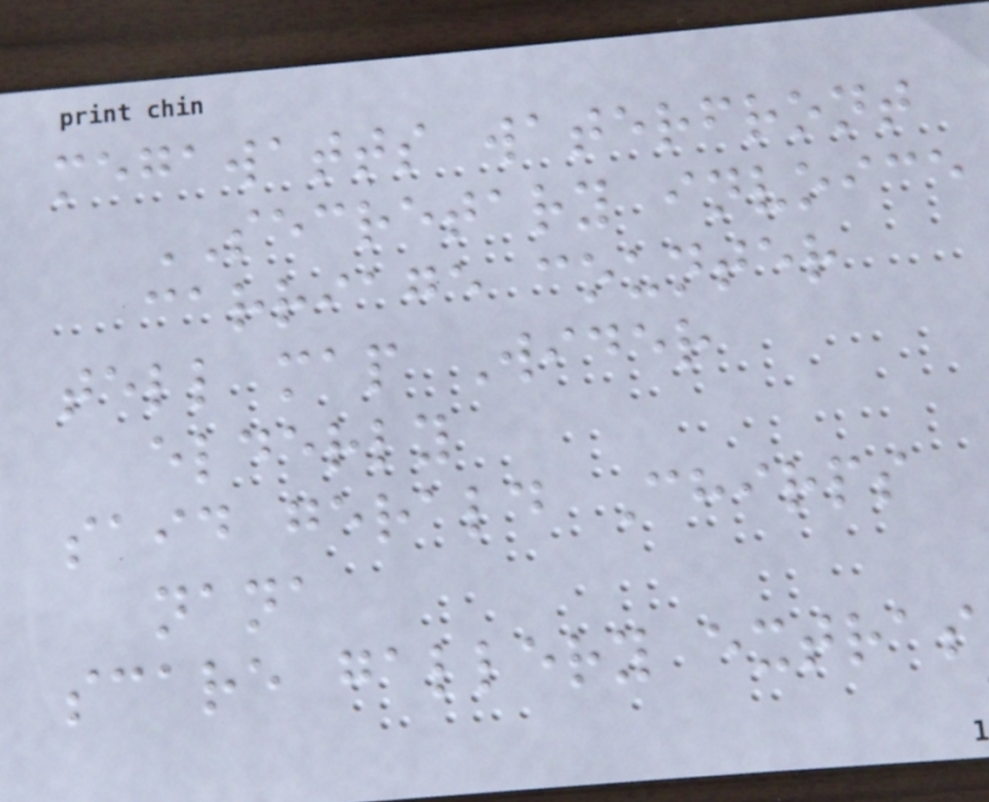megawatts waterfront
SECRETARY invoice
carriage counter
tell map Wider
elderly
said gerald Chirps
nana
scare gallery extras
